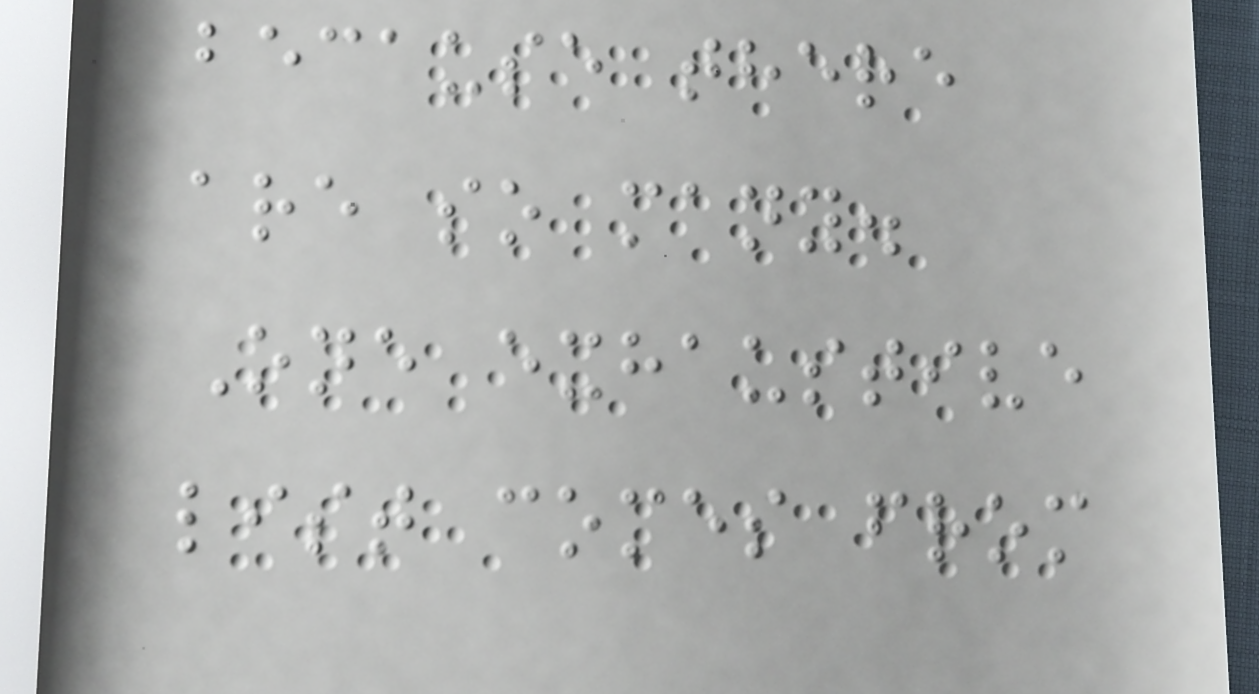because there
are so many.
One exhaustive
list comes from
